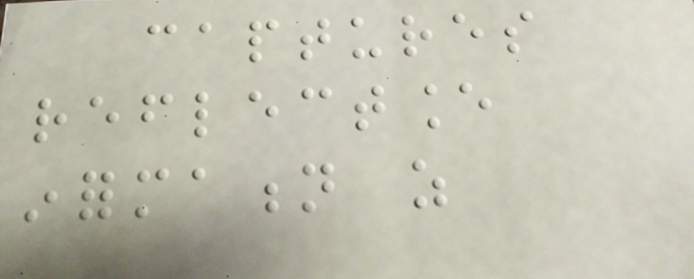captures
reflectance
information as
